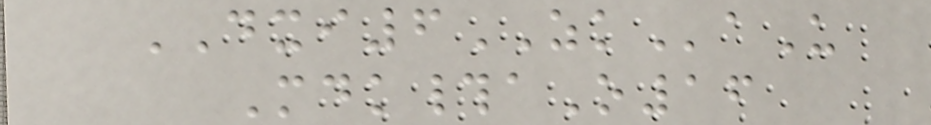DXI6ZKaU
Mdk#aO16
